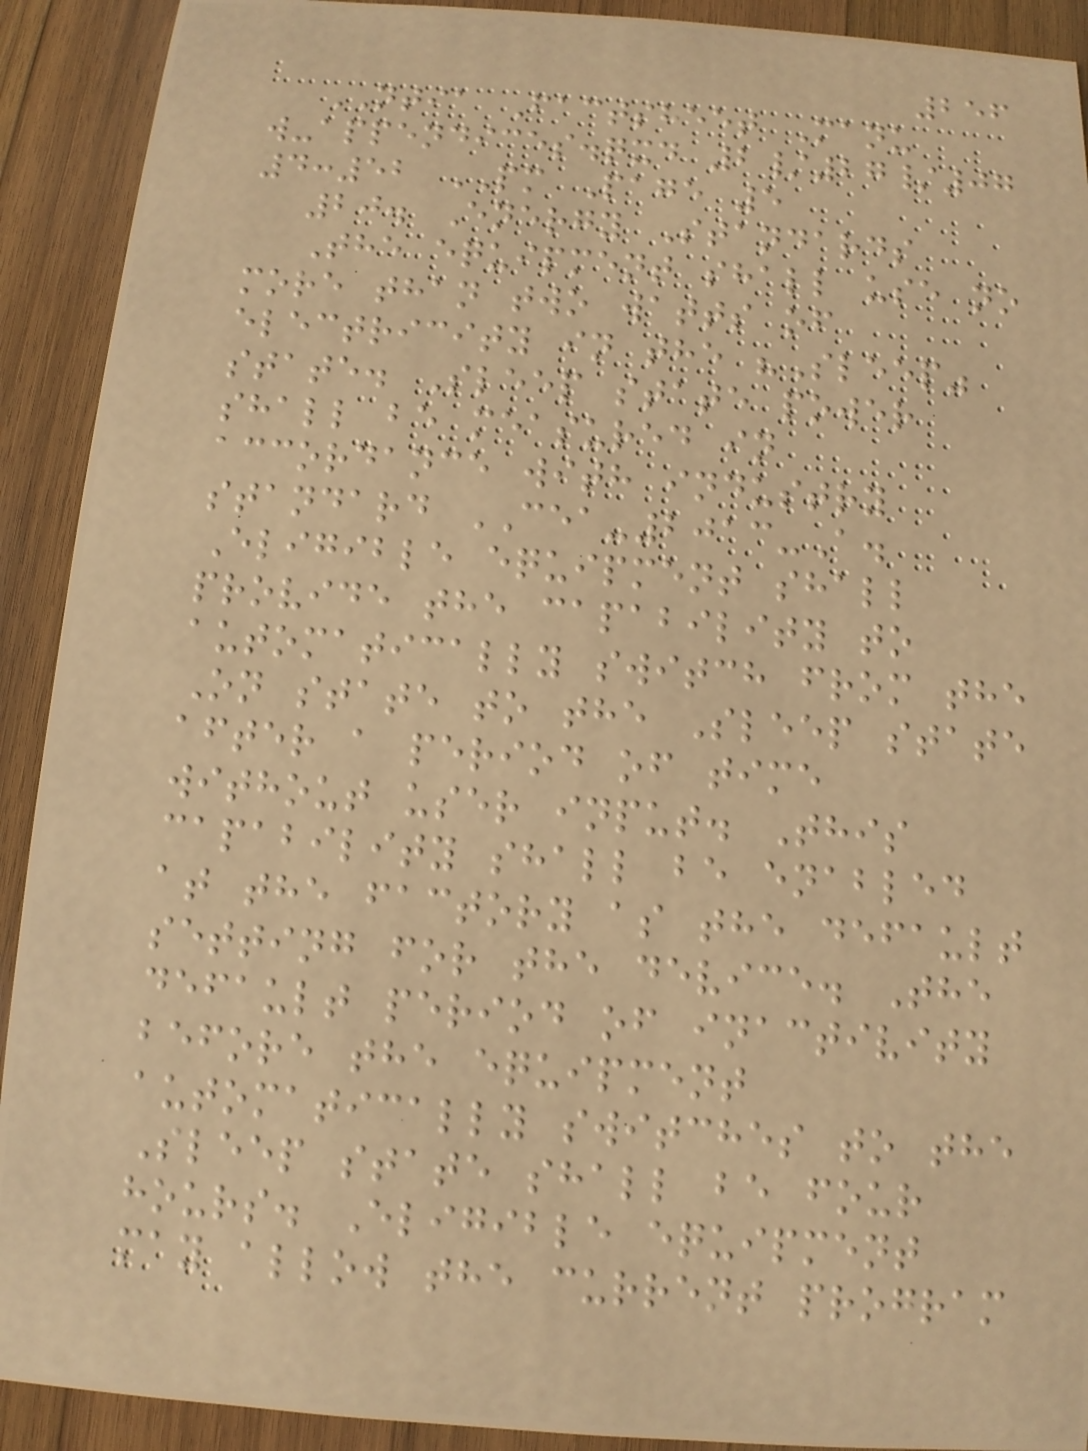256
NTIA Factsheet Manu
w-appendices.qxd 2/27/07
4:52 PM Page 5
20. Energy Standards
The equipment shall use no
more than two watts of
electricity in the "Sleep"
state. Sleep state power
shall be measured in
accordance with industry
standard CEA-2013-A.
Eligible equipment shall
provide the capability to
automatically switch from the
On state to the Sleep state
after a period of time
without user input. This
capability shall be enabled
at the factory as the default
setting for the device. The
default period of inactivity
before the equipment
automatically switches to the
Sleep state shall be four
hours. Eligible equipment
may allow the current program
